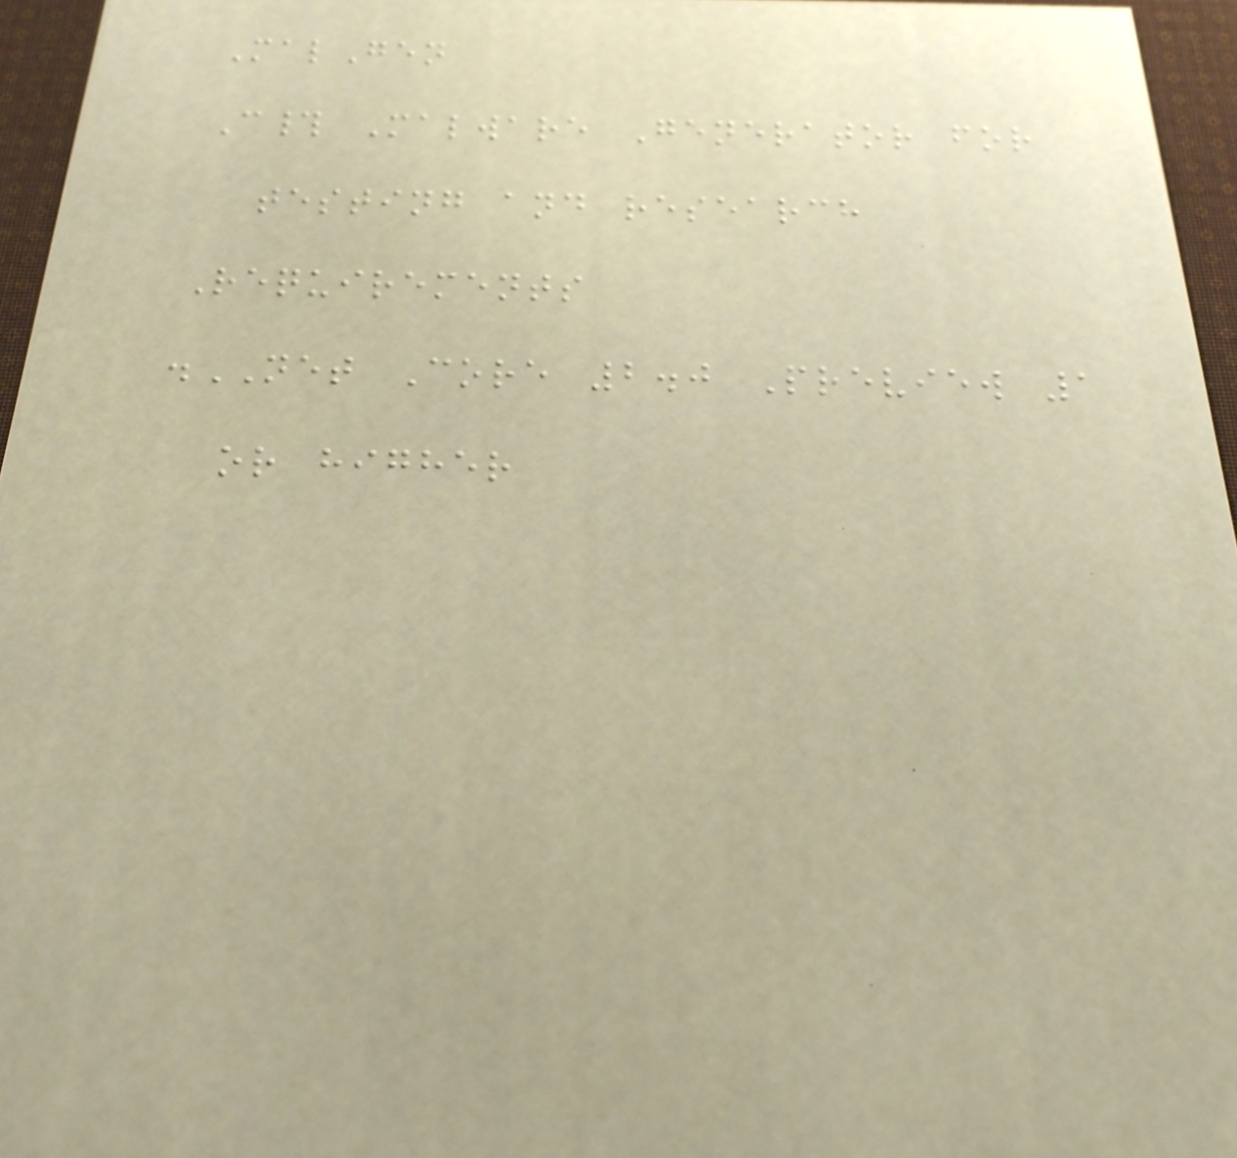MalGen
C# Malware Generator for
testing and research
Requirements
.NET Core 2.0 Preview 1
or higher
